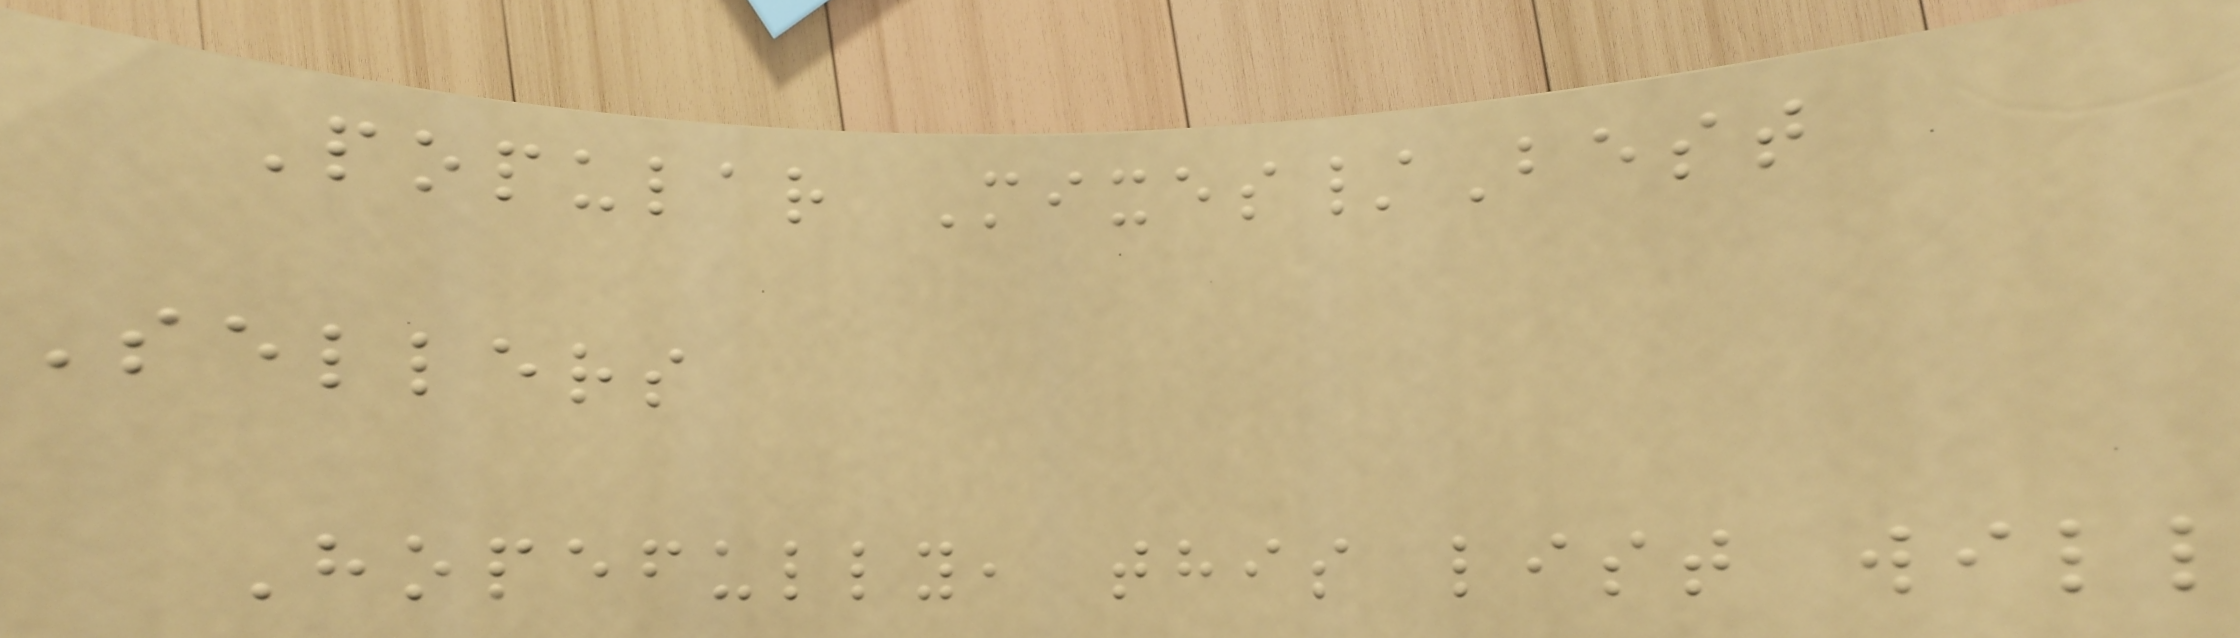Popular Mixes/Best
Sellers
Hopefully, this list will
